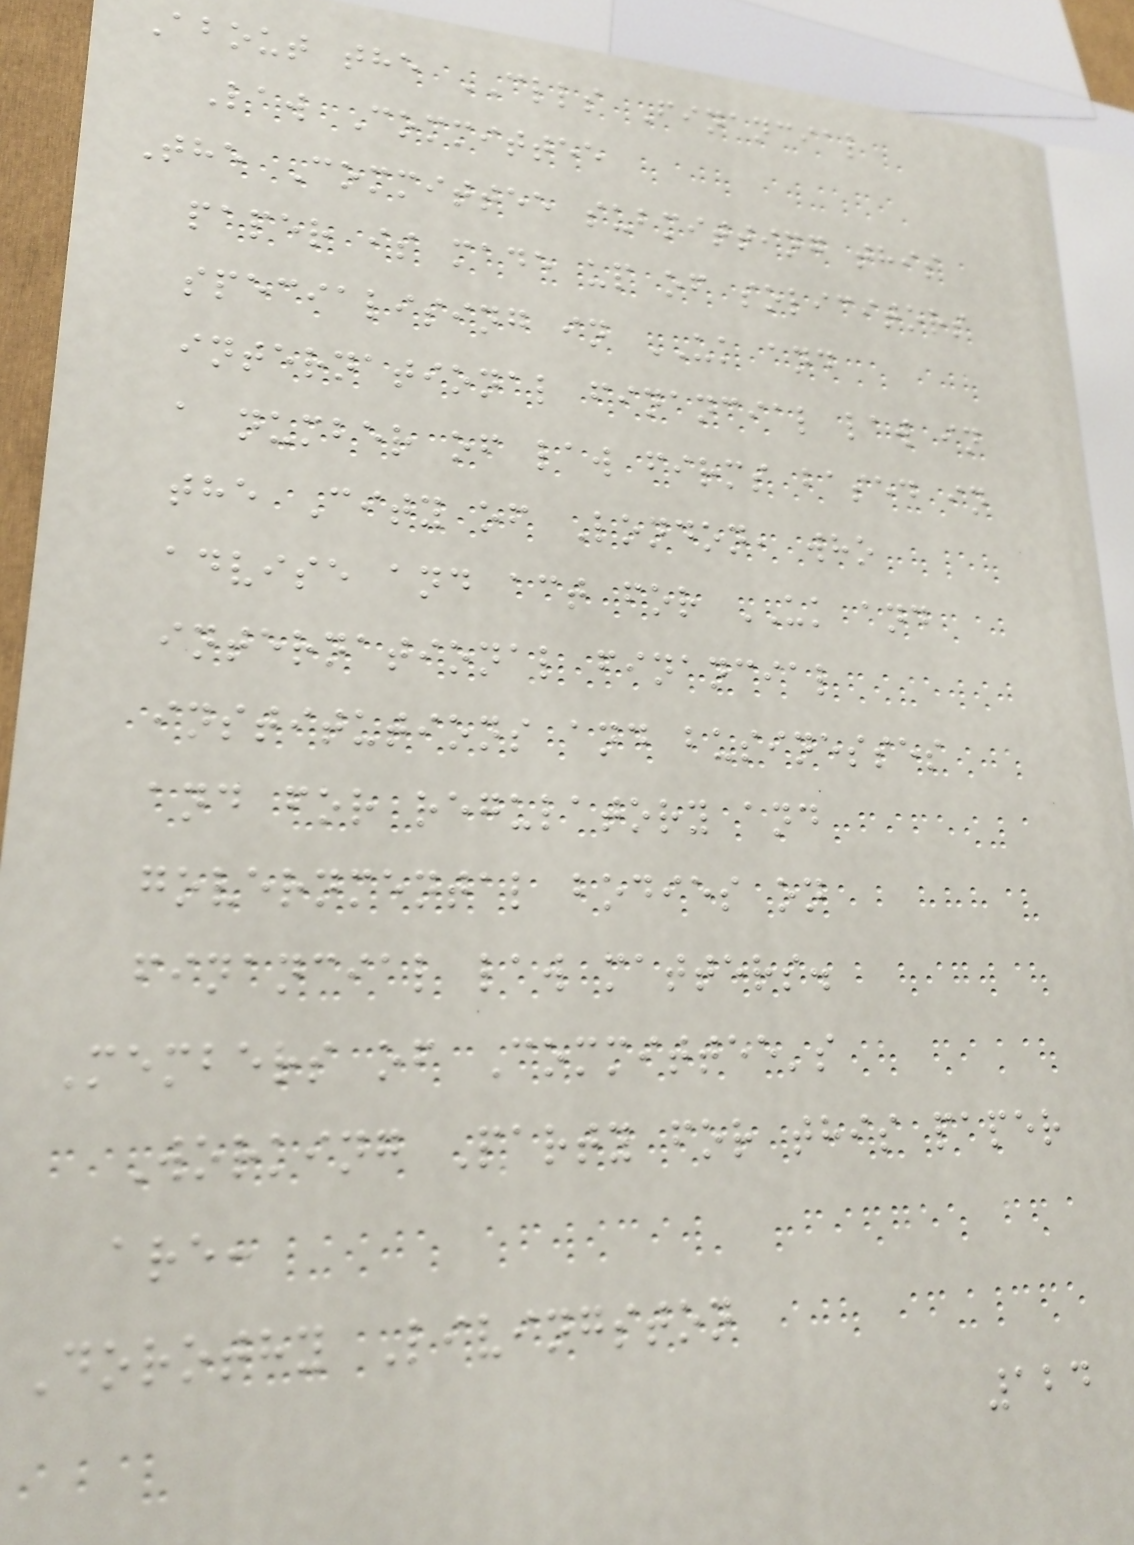About the CLLS Financial
Law Committee
The Committee submitting this
paper is made up of solicitors
specialising in UK and
international financial law in
a number of law firms based in
the City of London, who
advise and act for UK and
international financial
institutions and businesses
and for regulatory and
governmental bodies on
financial law matters.
Members of Committee's
Working Party for this paper
are:
Dorothy Livingston
124
